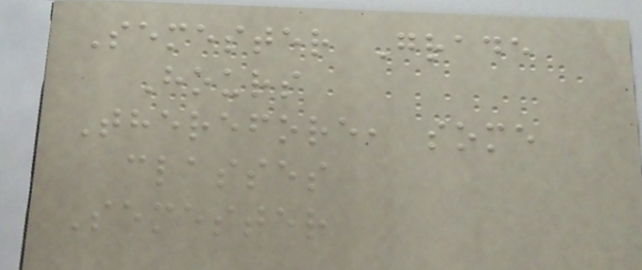Semester Grade
Hours
Therefore, some
classes
Semester
